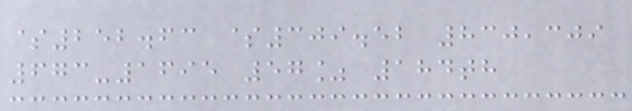$252.63 $309.52 830,309
673-1695 57% 184th
